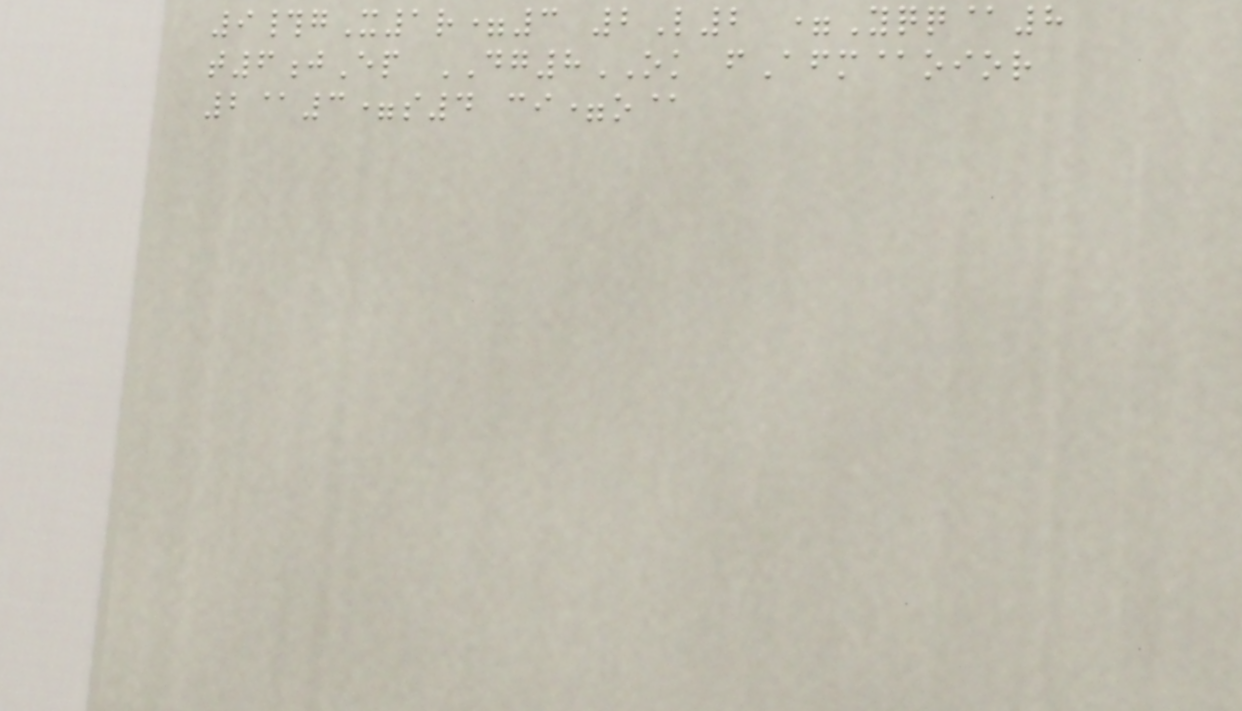9#gX1r=3 2L2 =Yqq@8
t6jEp DG8OK fAfm@oior
2@3=s4 ci=o@
